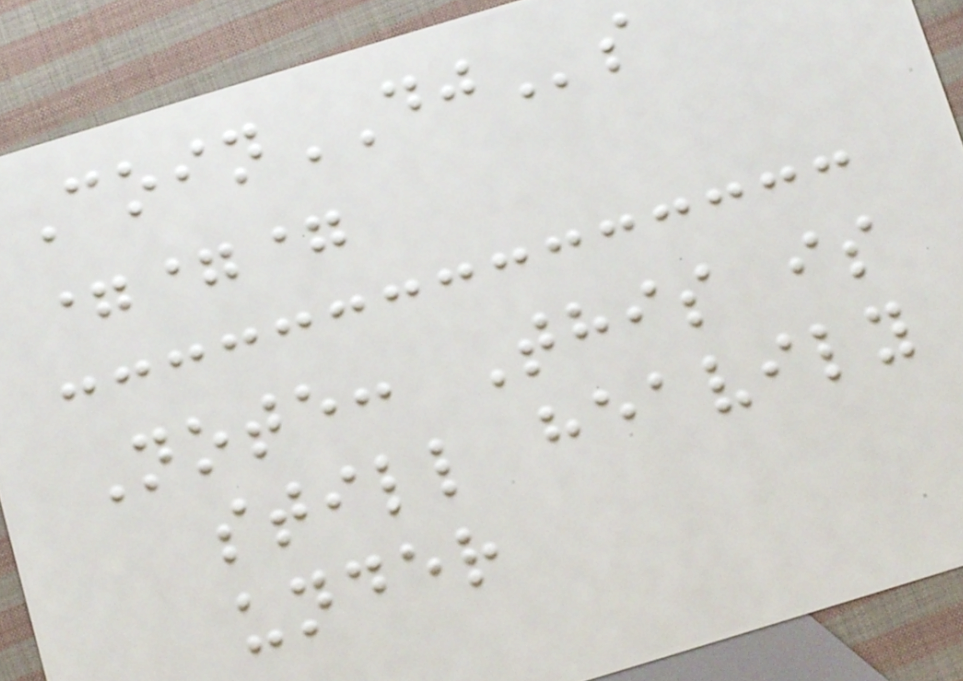CoinDJs
===
Note: This is
still heavily
under
